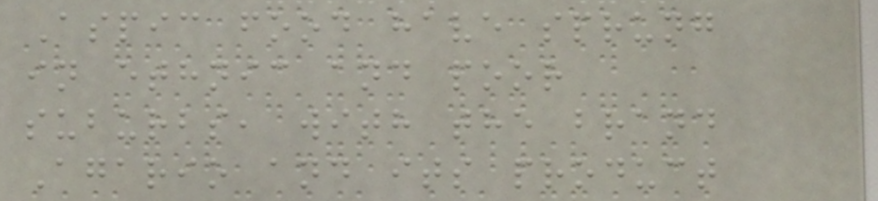Aspic food have sprung
in ethnic and poor
suburbs, with the brand
Agario and its product
